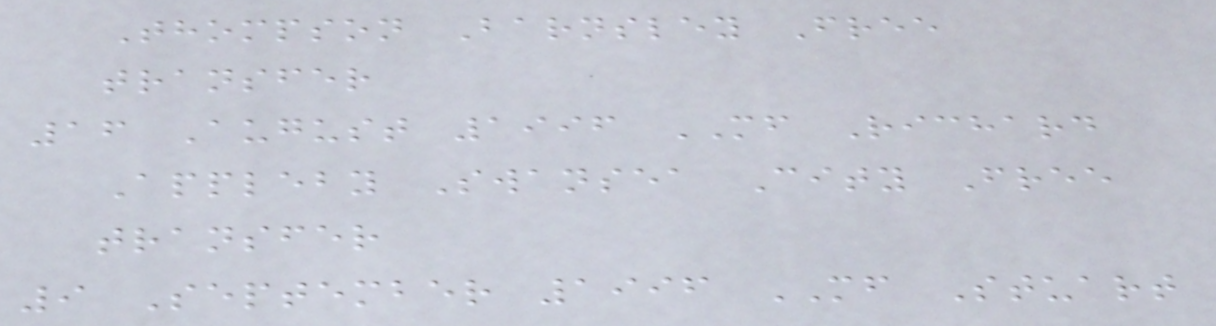Thompson Barnsley Free
transfer
16 August 1996 MF Richard
Appleby Swansea City Free
transfer
9 September 1996 MF Stuart
